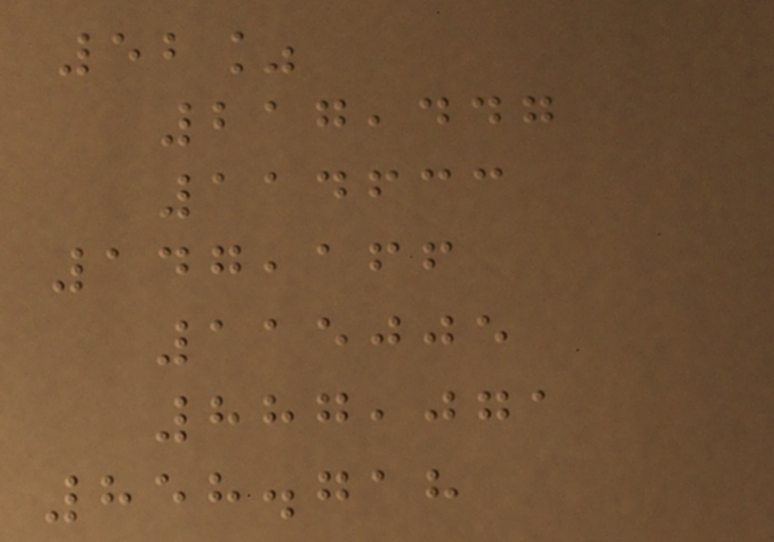52%
217,447
114633
147,166
115005
887,071
858.718
